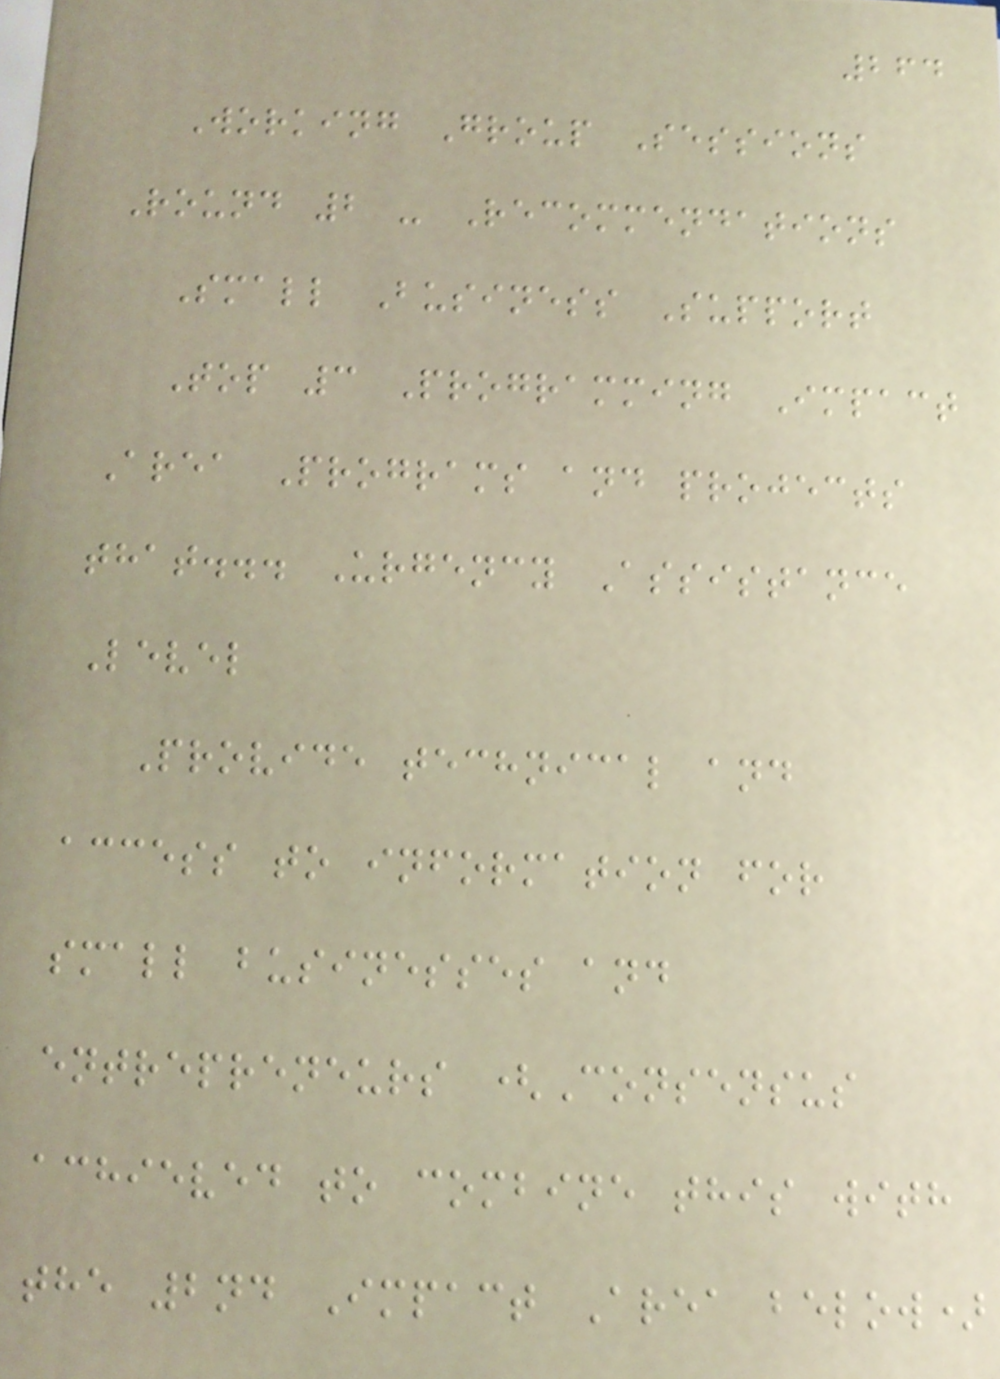264
Working Group Sessions
Round 2 - Recommendations
Small Business Support
Top 3 Programming Impact
Area Programs and projects
that... Urgency Assistance
Level
Provide technical and
access to information for
small businesses and
entrepreneurs (Consensus
achieved to combine this with
the 2nd Impact Area below)
